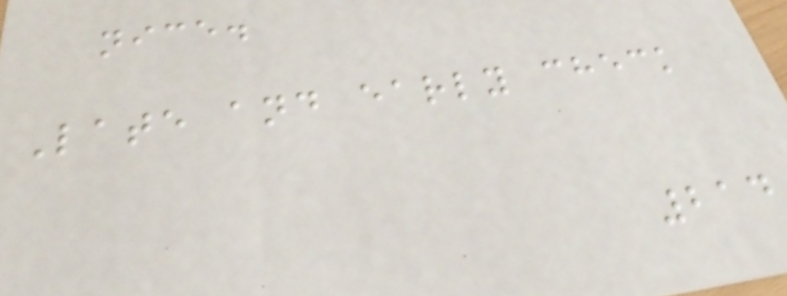nice.
Late and early check
214
